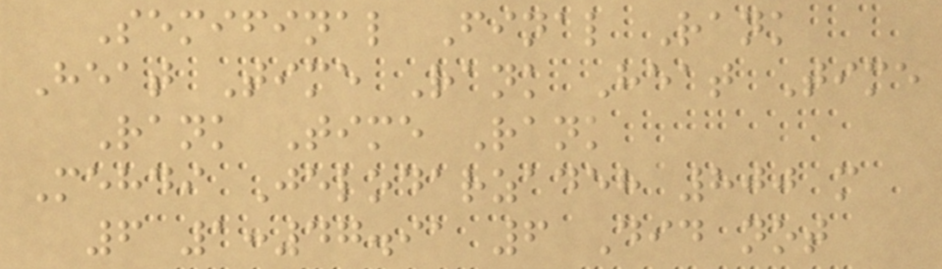Semifinal Final Rank
Heat Time Rank Heat Time
Rank Time Rank
Mehdi Jelodarzadeh 800 m
6 1:47.91 6 Did not
